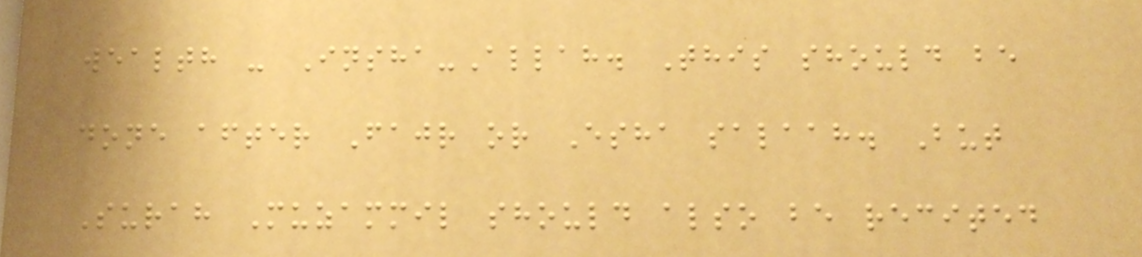wealth - Insha-Allah. This should be
done after Fajr or Esha salaah. But
Surah Muzammil should also be recited
